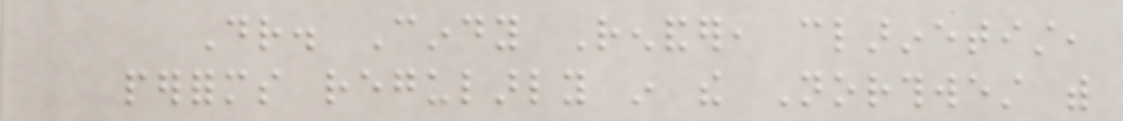Dr. Cindy Renander, clarinetist,
performs regularly in the Northwest with
